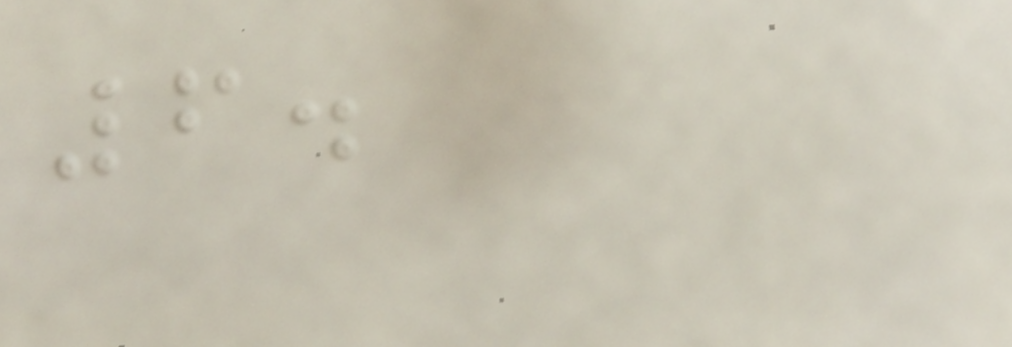6.
